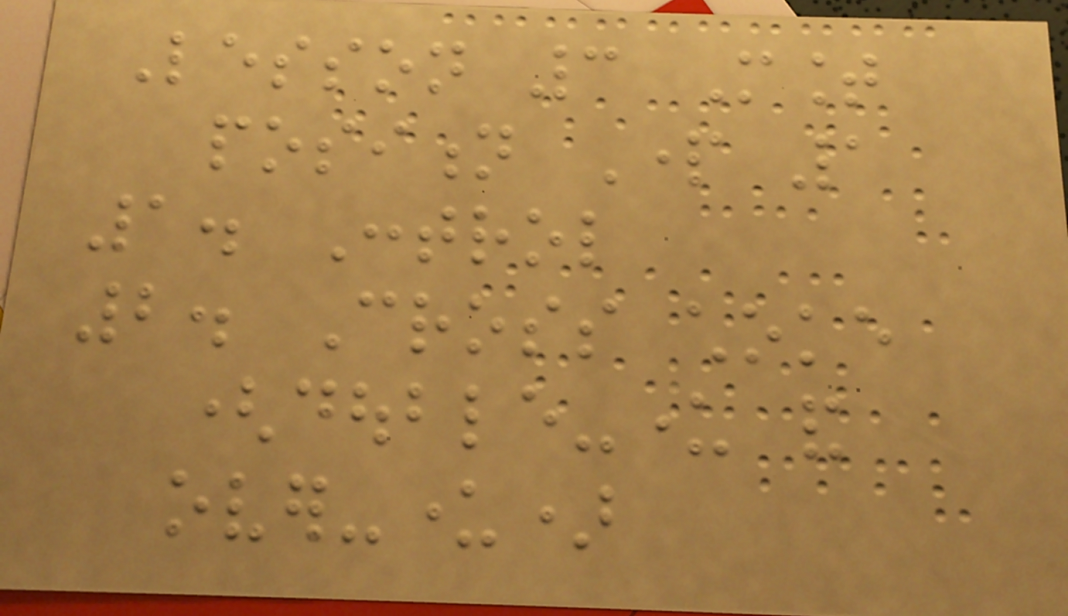Lesson 3 Mount
position Part 1
1. Control
2. Cross choke
(double-under and
over-under)
